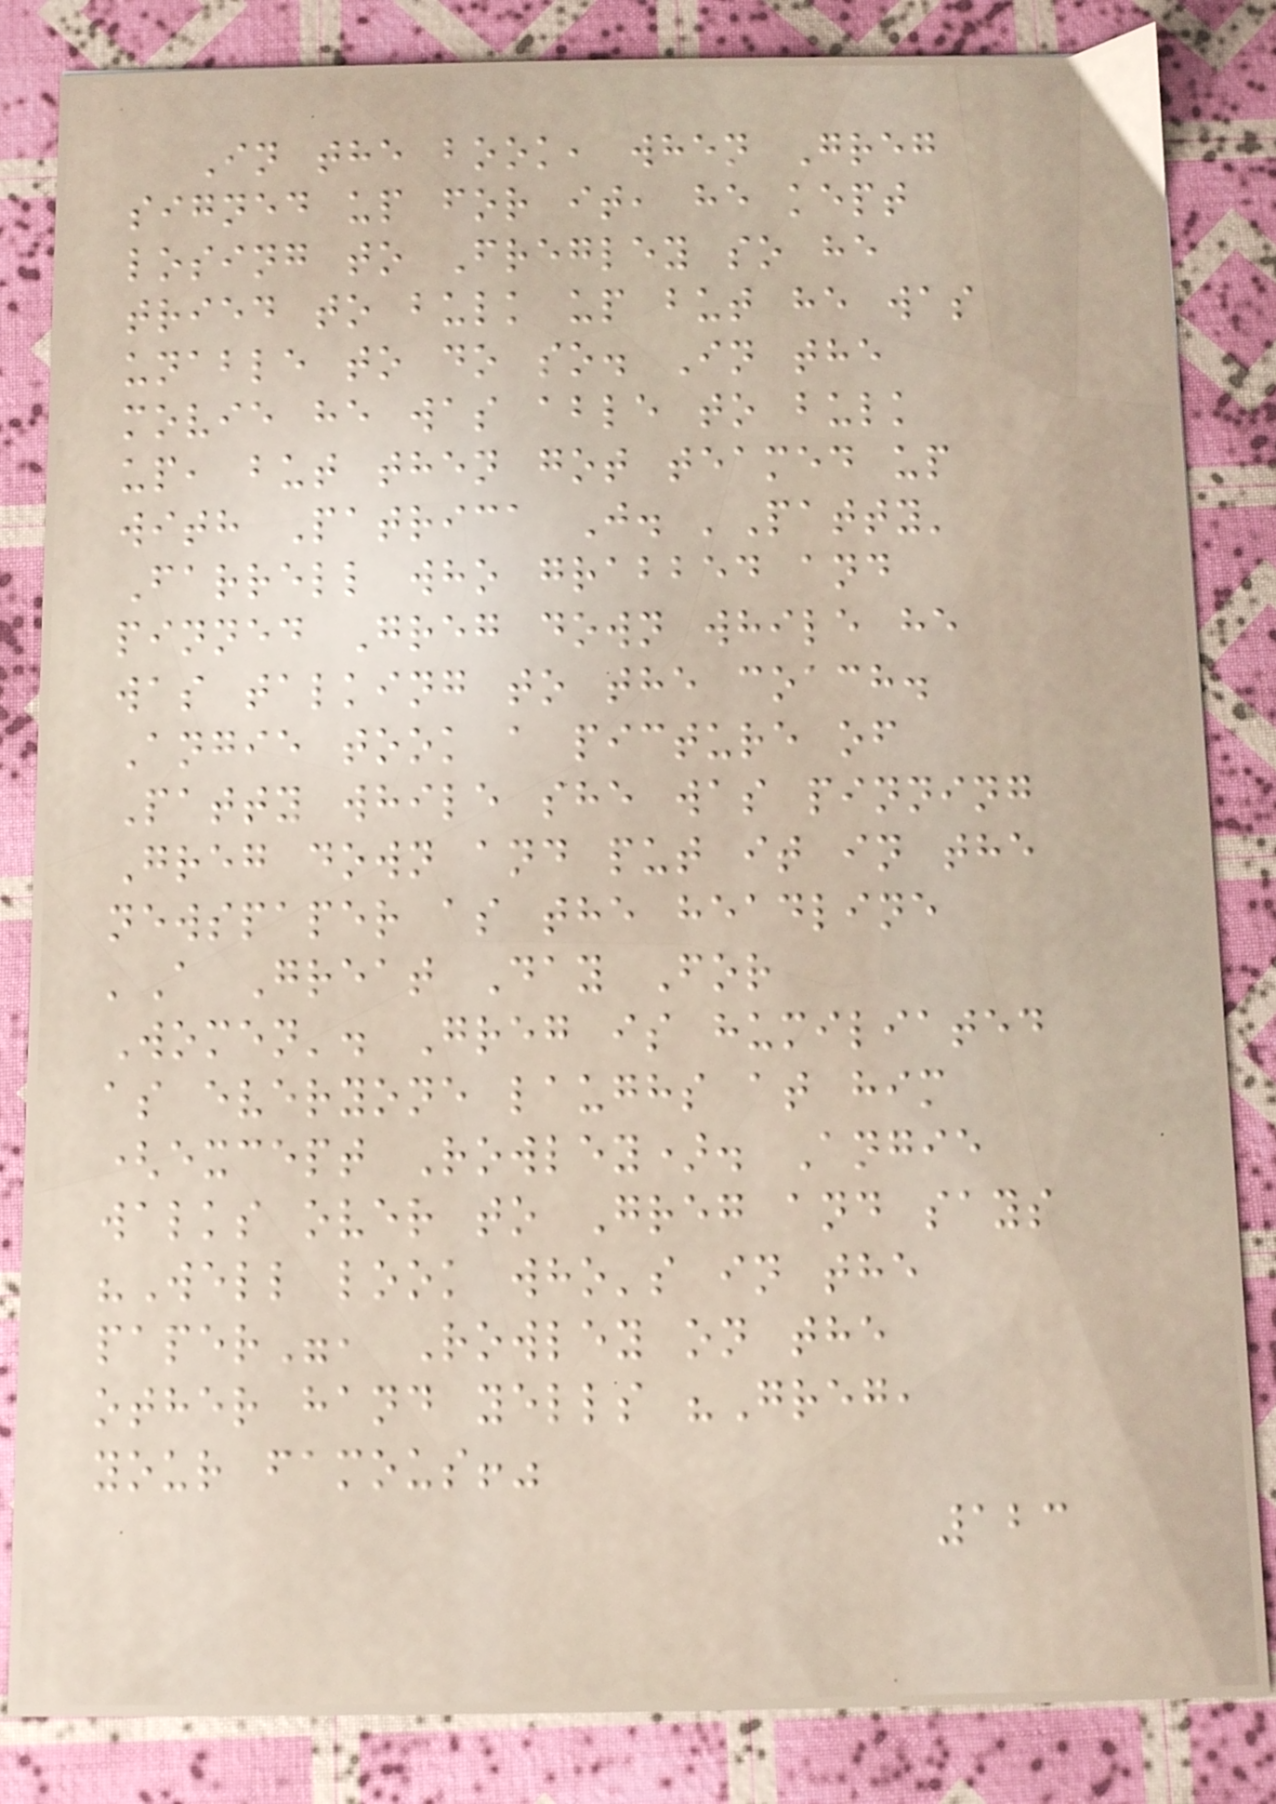In the book, when Greg
signed up for it, he kept
losing to Fregley so he
tried to bulk up but he was
unable to do so. In the
movie he was able to bulk
up, but then got teamed up
with Patrica J. 'Patty'
Farrell who grabbed and
pinned Greg down while he
was talking to the coach.
Angie took a picture of
Patty while she was pinning
Greg down and put it in the
newspaper as the headline
'A Great Day For
Women'. Greg is humiliated
as everyone laughs at him
(except Rowley). Angie
walks over to Greg and says
"Well look who's in the
paper", Rowley on the
other hand yells "Greg,
your famous!"
123
